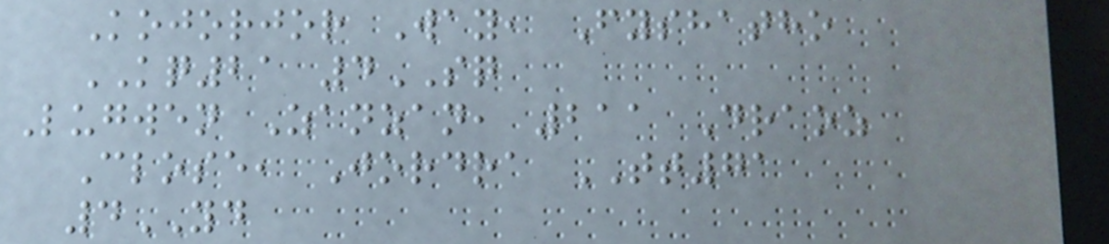Kojorjor Way, Fyshatho
KQ21 4SQ
Lugwen Zanzan, 211 Draoz
Close, Jordra TT71
4YD
